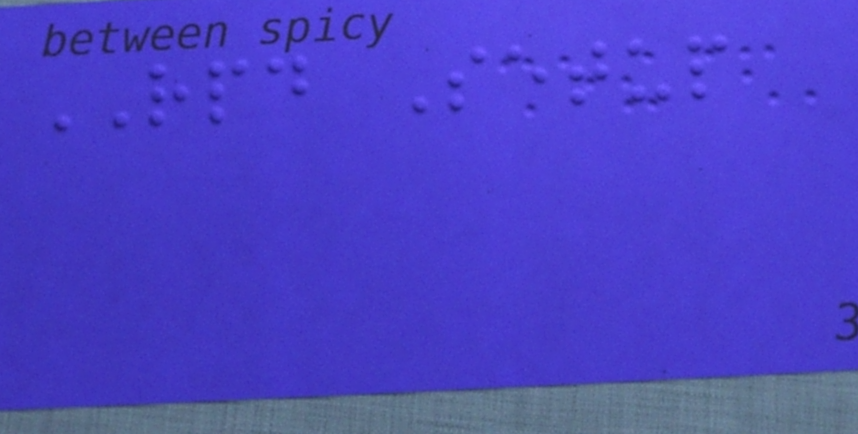RPD Setup
